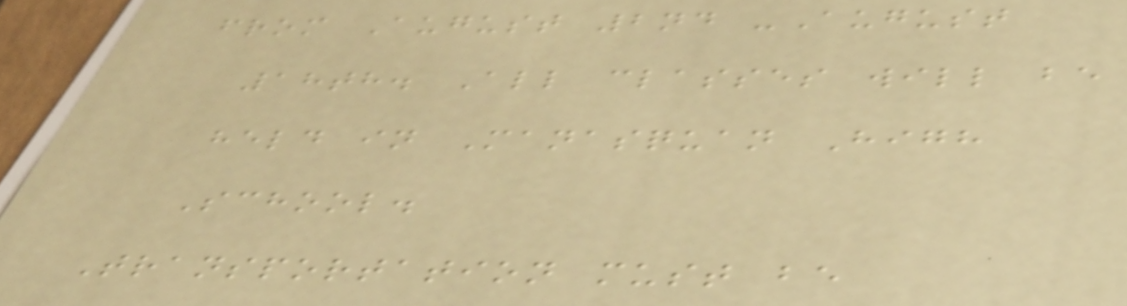from August 2nd -August
18th. All classes will be
held in Manasquan High
School.
Transportation must be
